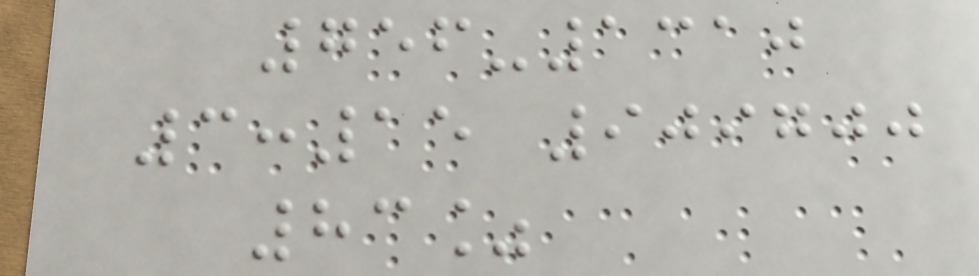756-1310
3:15 909700
83%
